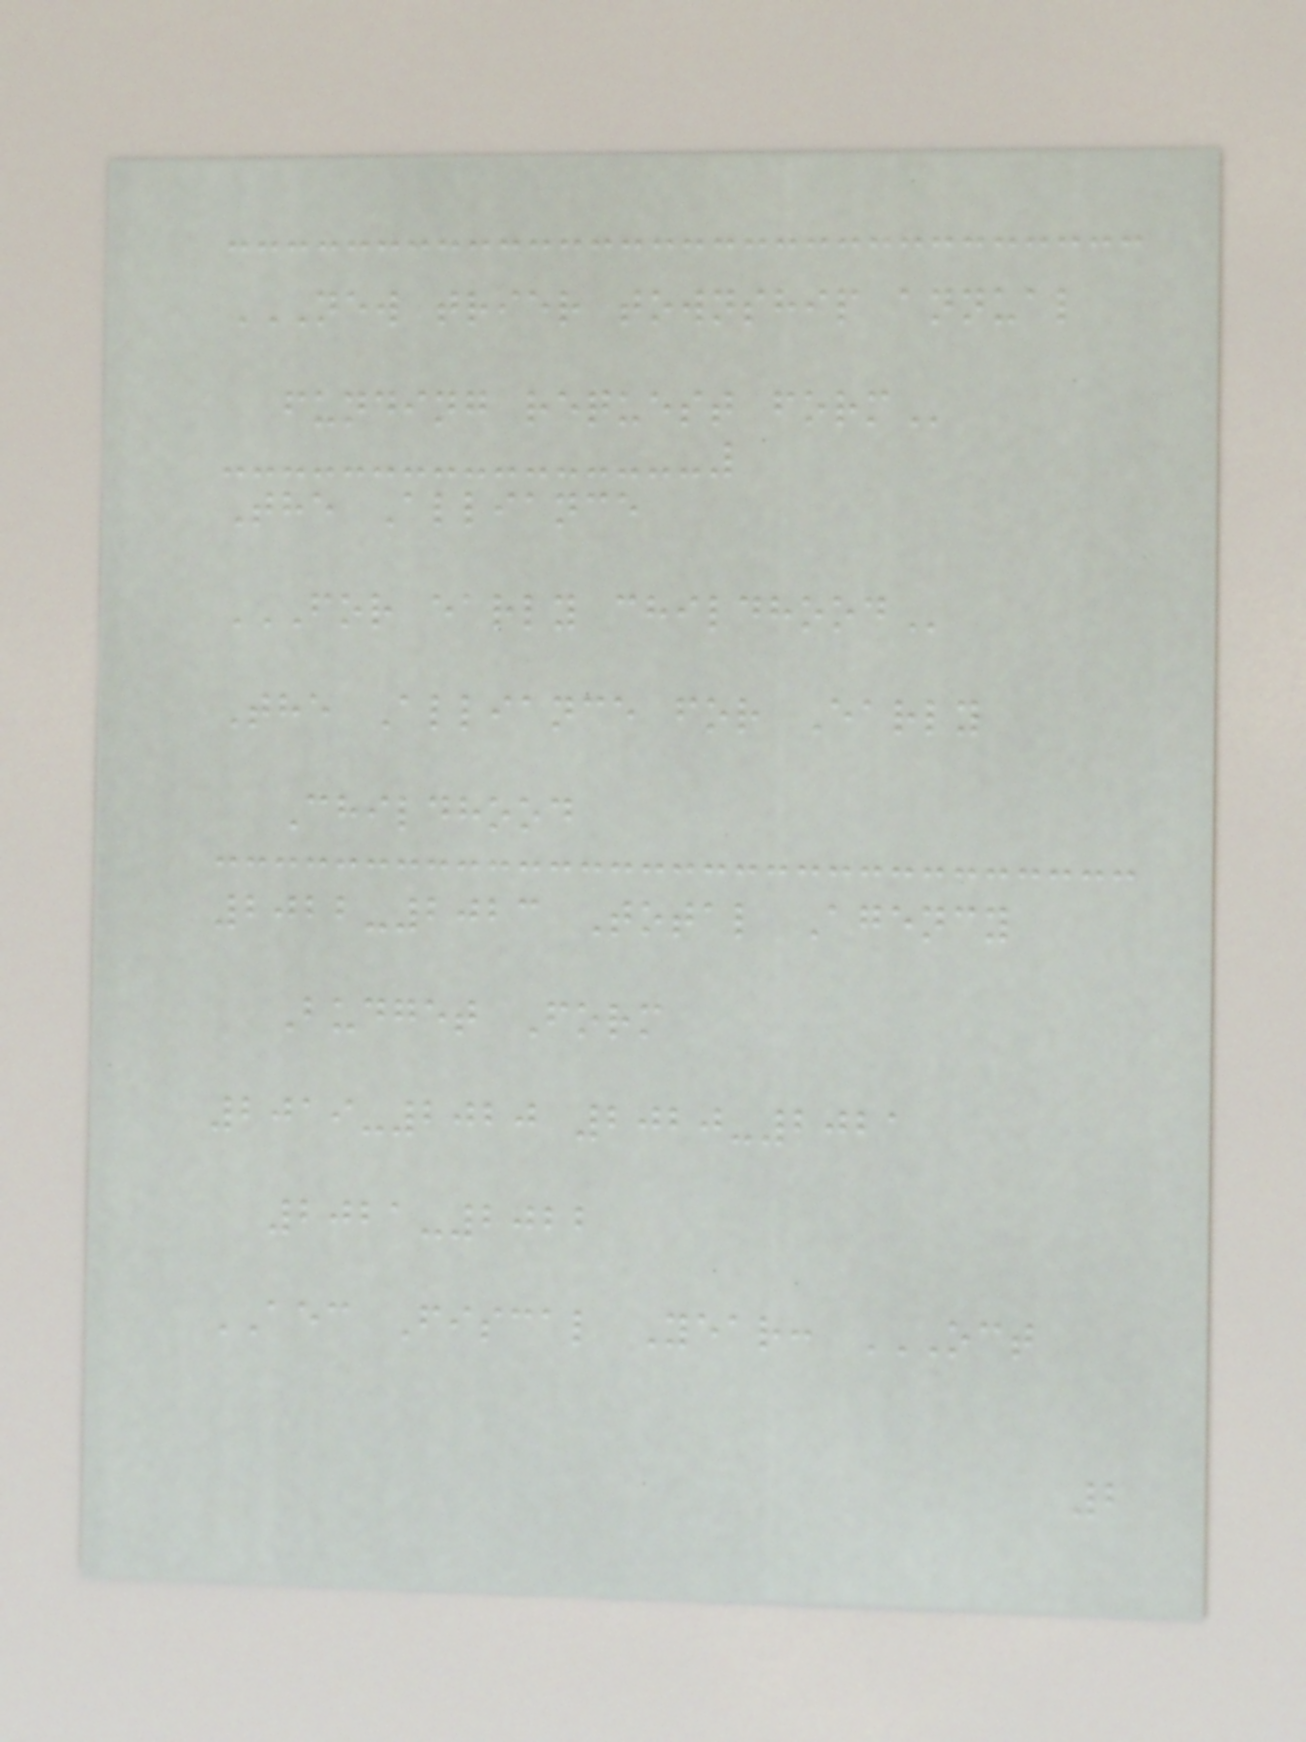NEW TRIER TOWNSHIP ANNUAL
FUNDING REQUEST FORM
The Alliance
FOR EARLY CHILDHOOD
The Alliance for Early
Childhood
2022-2023 Total Agency
Budget Form
2019-2020 2020-2021
2021-2022
AEC Fiscal Year: OCT
2
